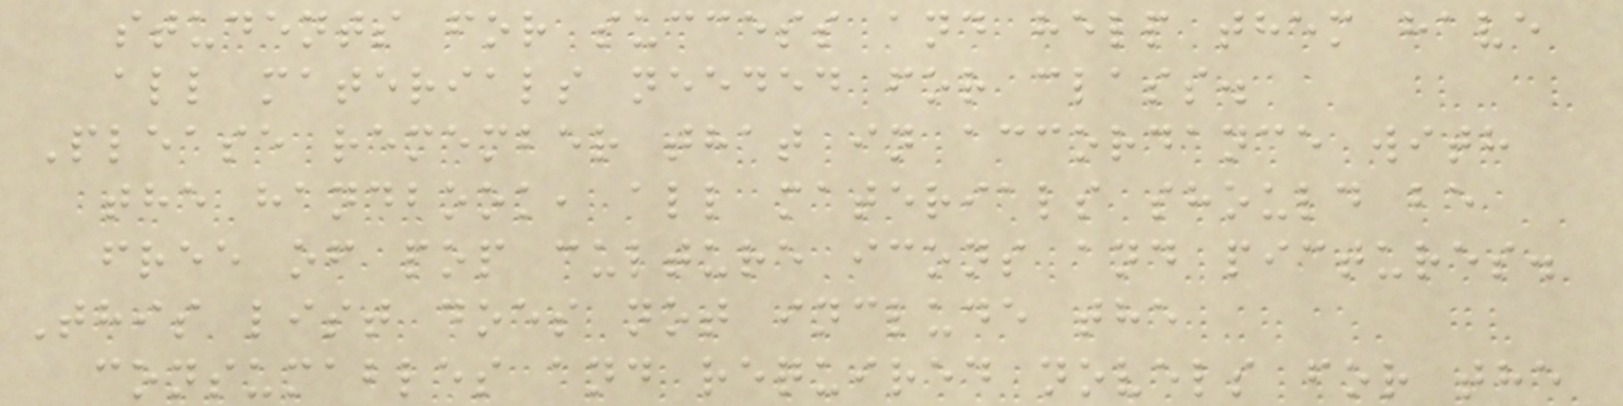students for success and help them have
all materials needed for class.
Please remember that in accordance with
the handbook, all materials should be
free of pop culture icons and pictures.
This list does not include the
consumables and required novels for the
